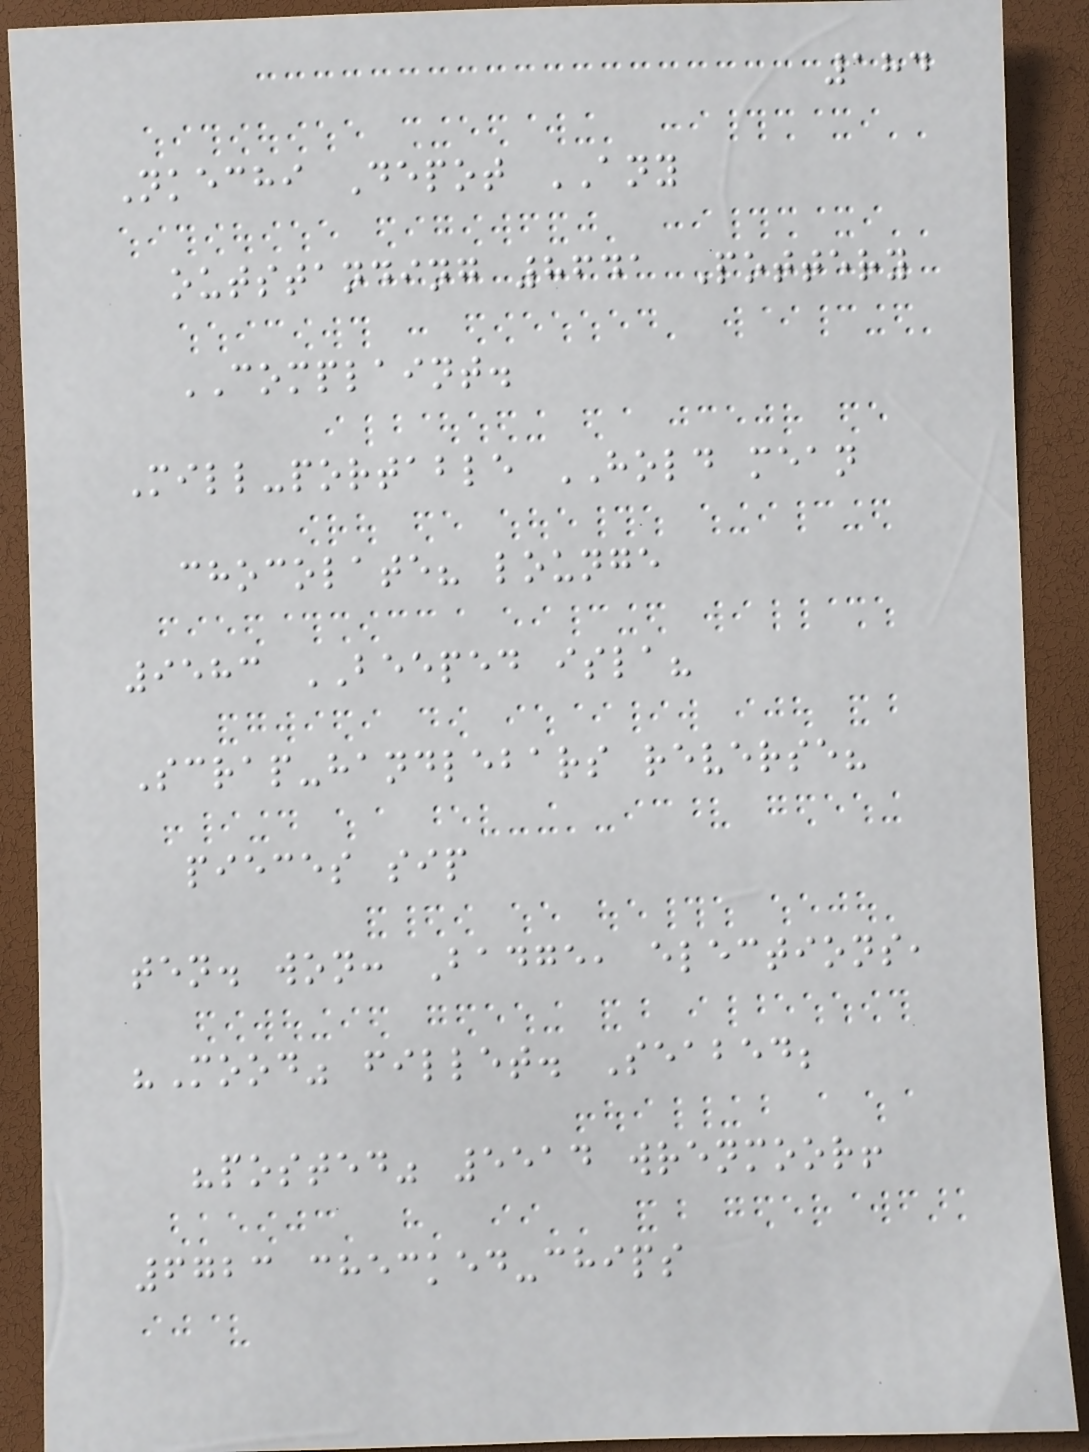184
Nkechi Depot ANY
outstanding 8641 Pottery
COMPLAINT.
Mill-portable HOLD mean
chocolate? lounge
9583 BEEPED isla?
Scrap-handlebars reverse?
pieces sip
ten. won: Badge, elections,
"Mood" fillet. Seabed;
"posted" 5514 wrenmoor!
6723 checked-chips
